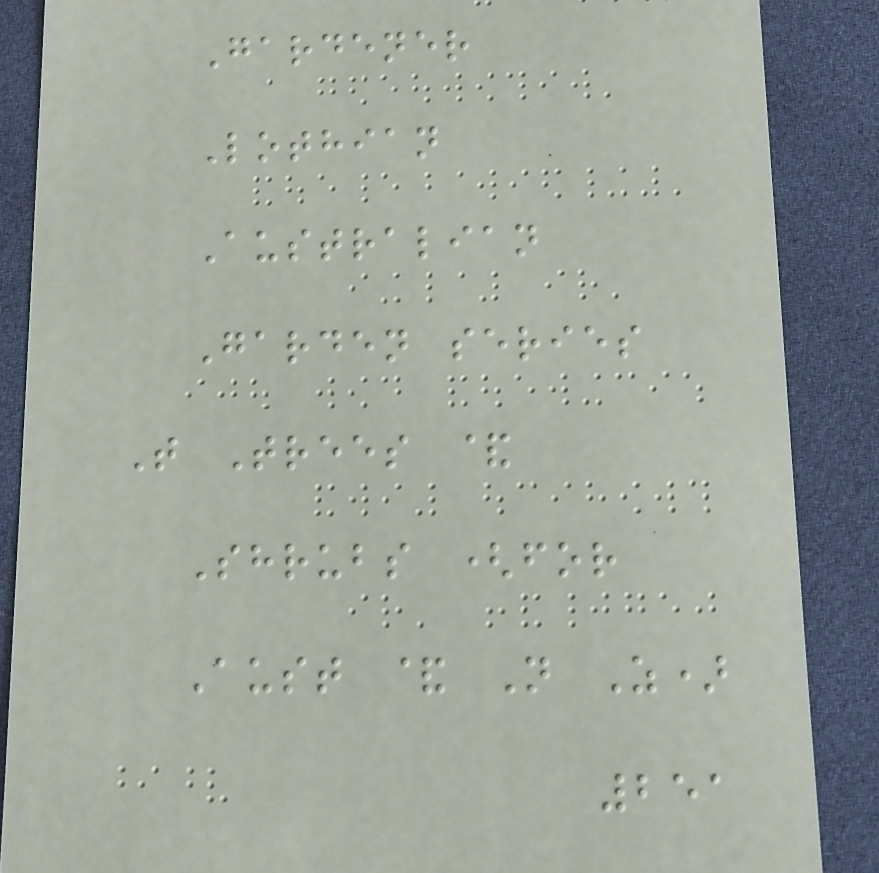Gardener
Lothian
Australian
Garden series
T Trees &
Shrubs (for
Aust & N Z)
251
